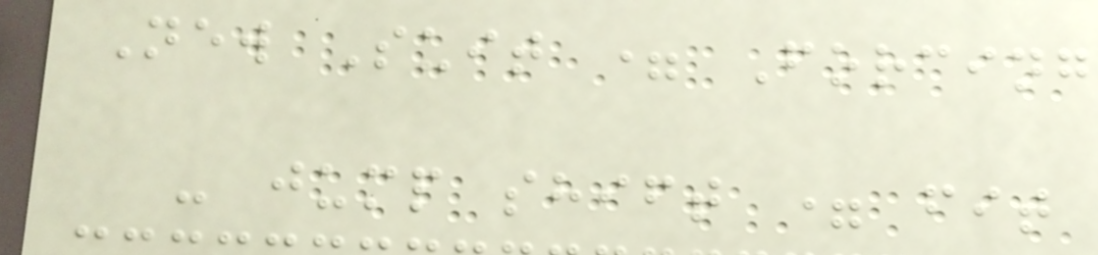New Suit = Forcing
- jump shift = fit
